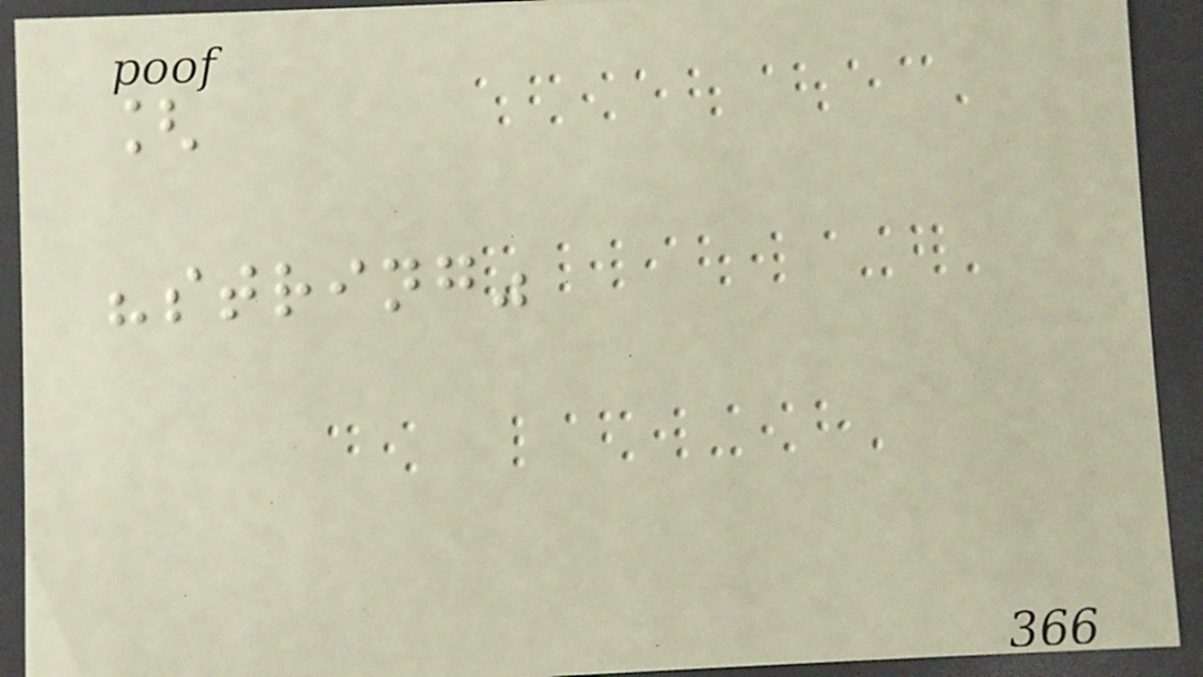[
"string"
